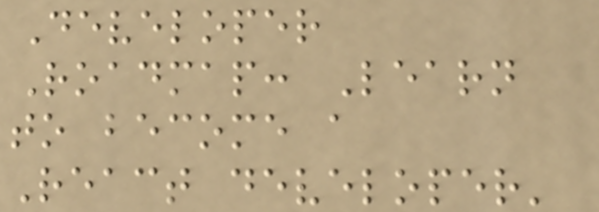Developer
Roadmap: Learn
to become a
React developer'
